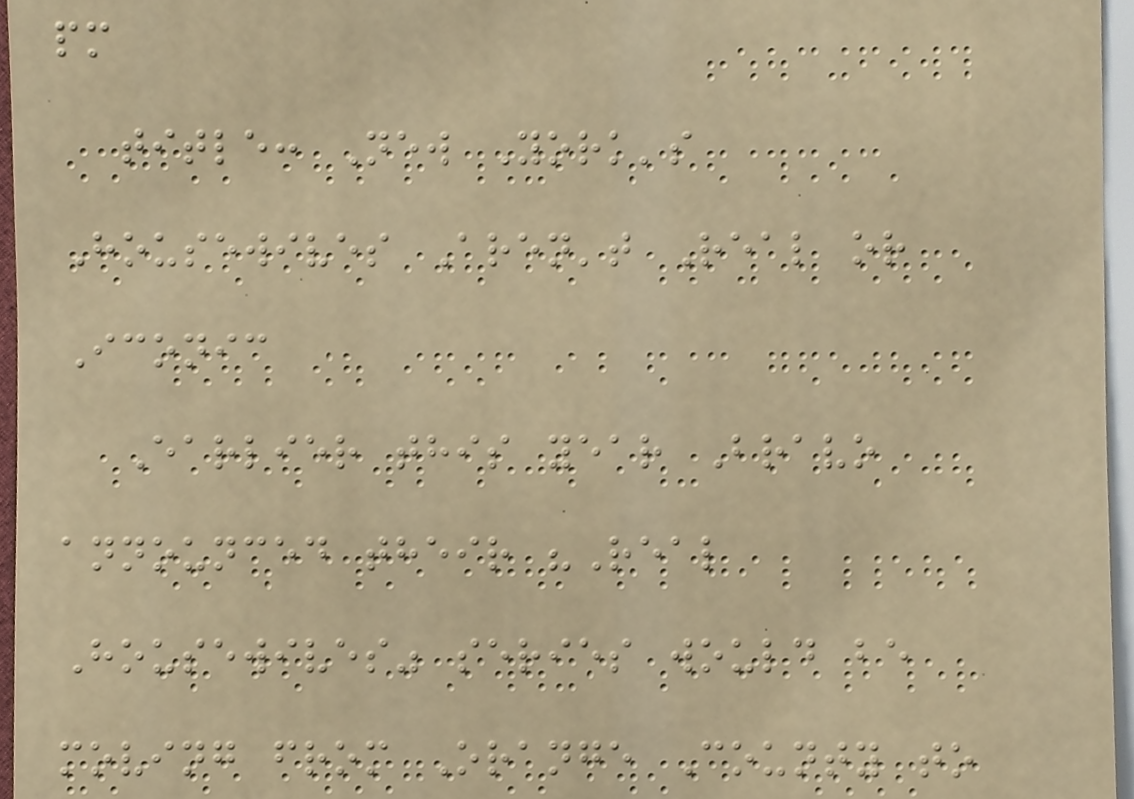pm
title: New York's
Housewives Aren't Real or
Iconic
Earlier this year Bravo
announced their "Real
Housewives" series would be
moving from Orange County to
